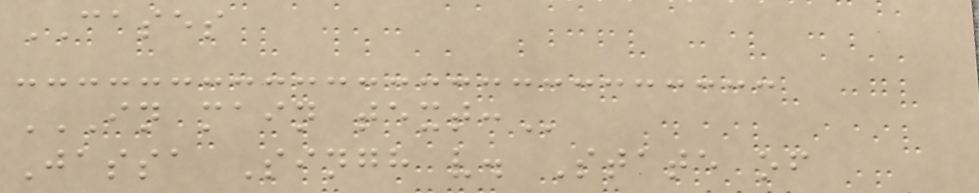CASES
IN MAIN TEXT:
Jassa Singh v. State of
